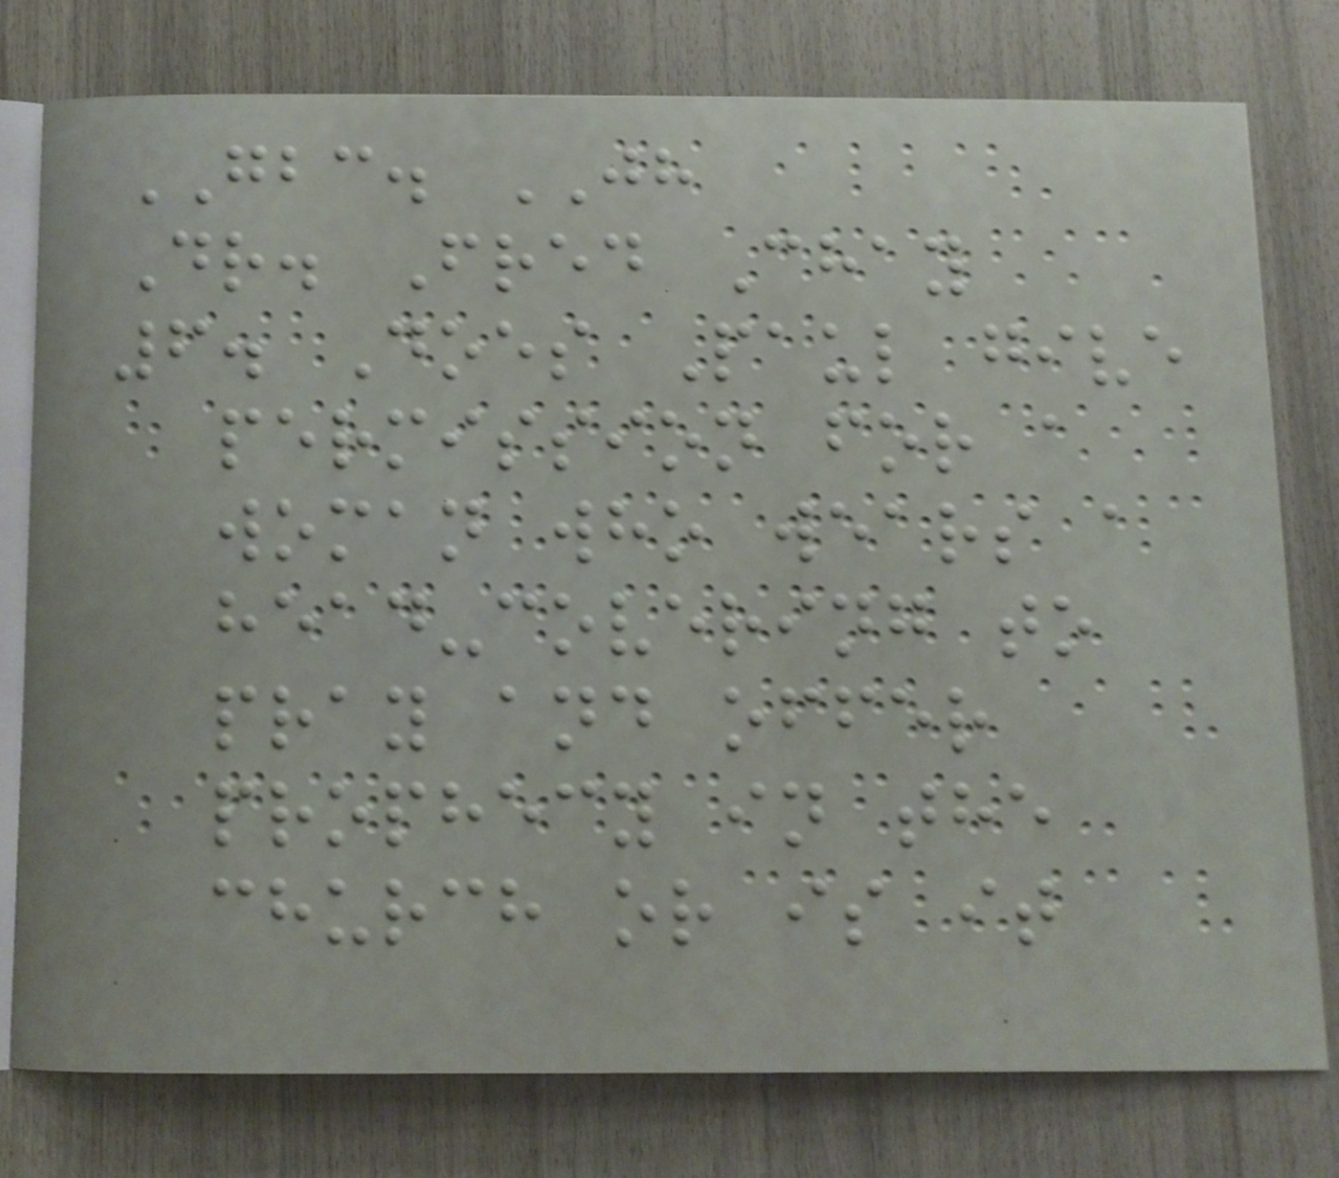GBC. JH
Dr. Fred Chay
6. Does Paul give
permission for a
woman who wears a
head-covering to
pray and offer
prophecy in the
church or is it
